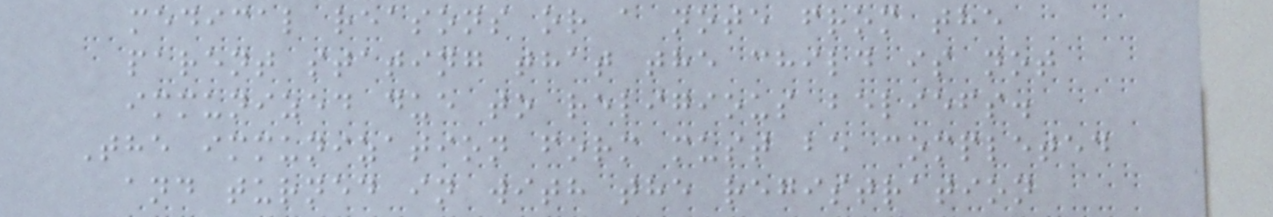medical reasons or a note from the
parent stating that the child is not
immunized due to religious beliefs.
The immunization form must be completed
and turned in with the registration
